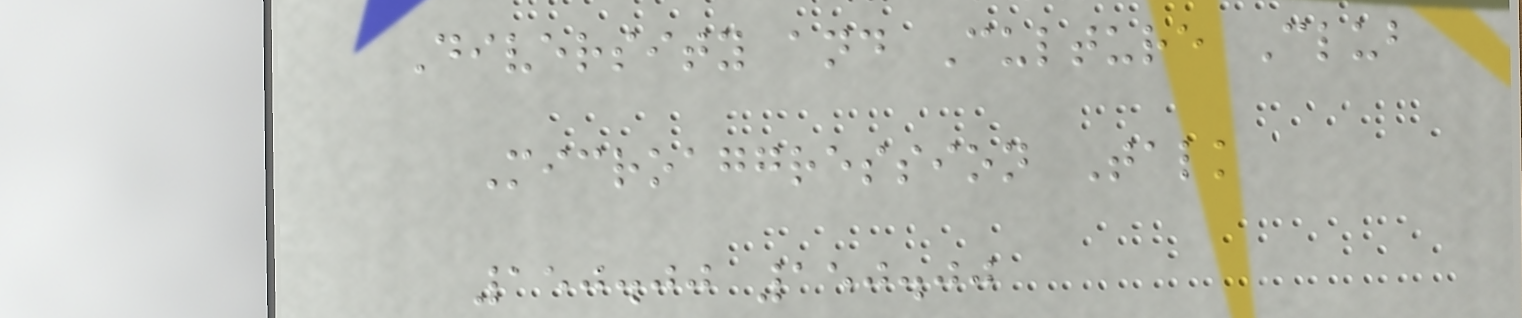Diversity and Culture Club
Microaggression Talk
150.00 150.00
